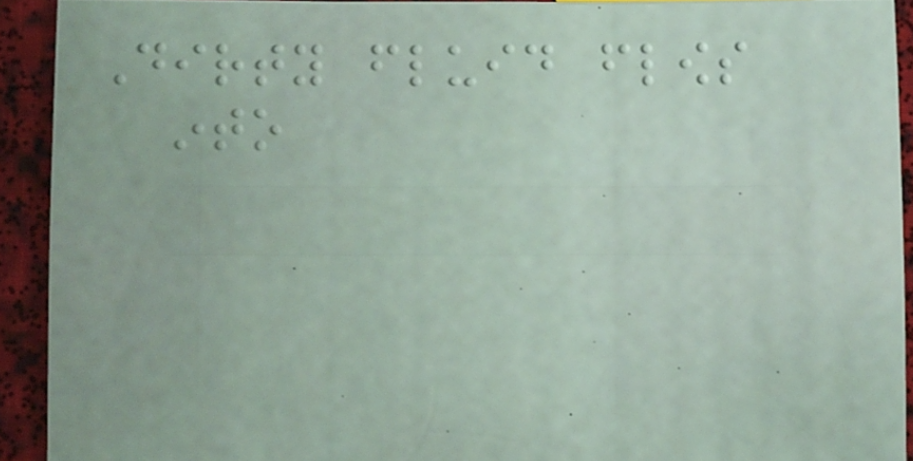Dirty fluid flows
into
